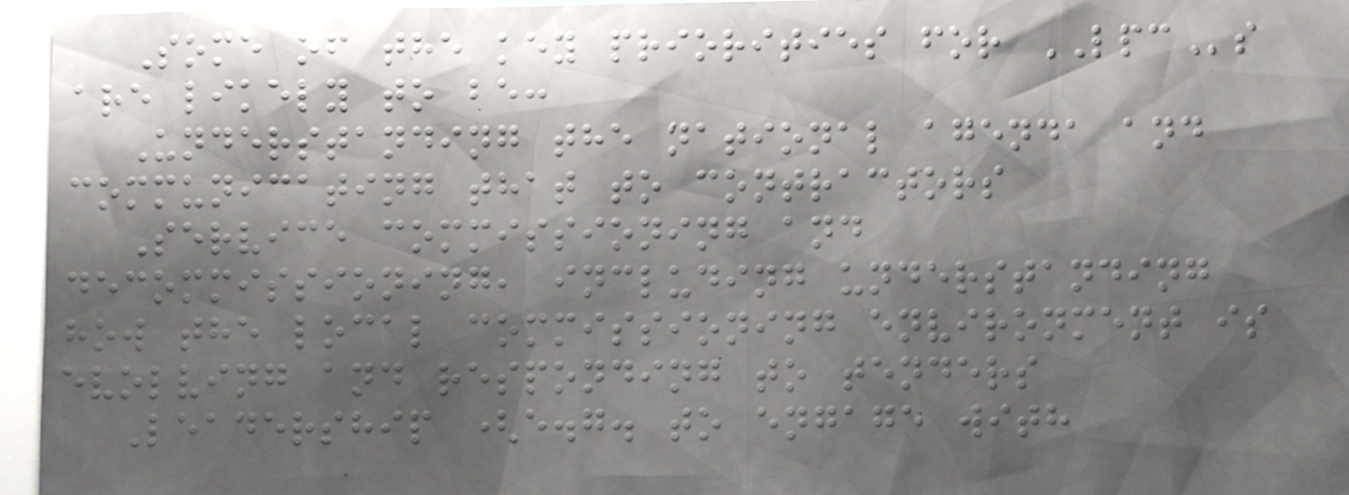Some of the key priorities for LPCs
are likely to be:
Understanding the national agenda and
communicating that to contractors
Service commissioning and
decommissioning, including understanding
how the local commissioning environment is
evolving and responding to tenders
Leadership (e.g. to engage with
